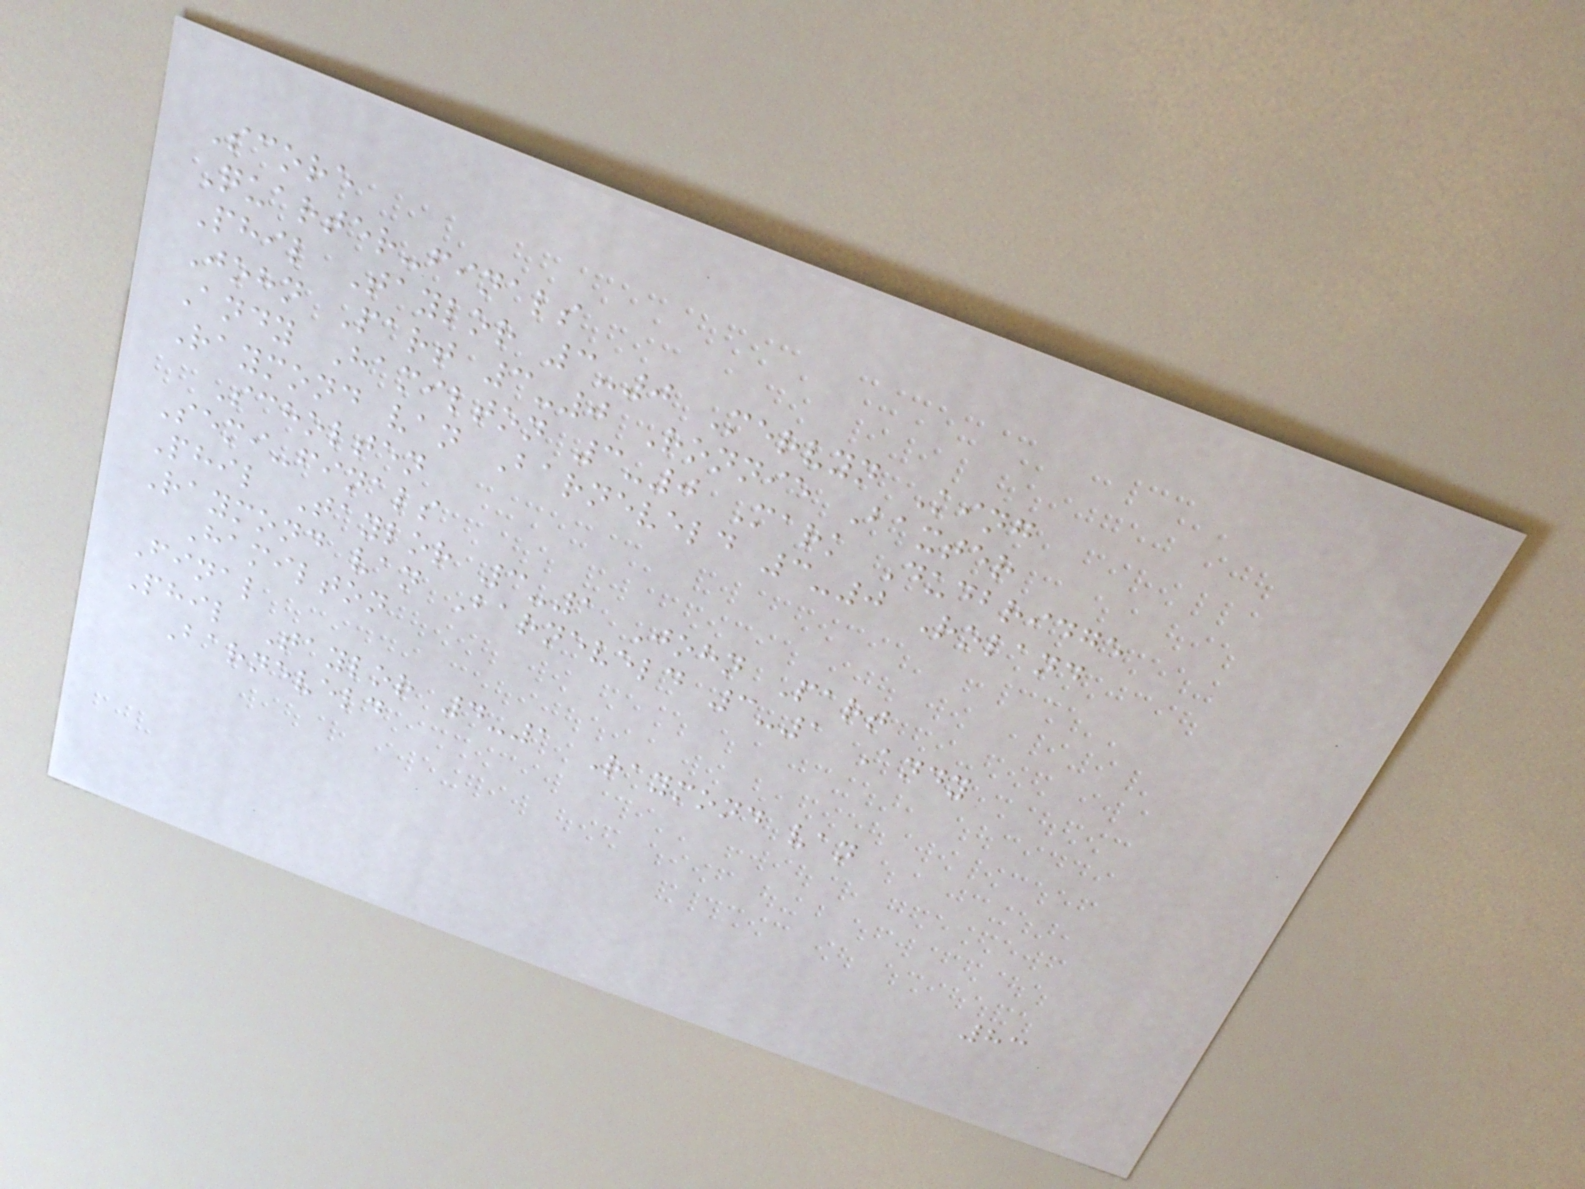Score
Quarter-finals
Phil Taylor 3-0 Mervyn King
John Part 3-0 Ronnie Baxter
Andy Hamilton 3-0 Mark Dudbridge
Raymond van Barneveld 3-0 Roland
Scholten
Semi-finals
Phil Taylor 3-1 John Part
Raymond van Barneveld 3-1 Andy
Hamilton
Final
Phil Taylor 4-1 Raymond van
Barneveld
83
